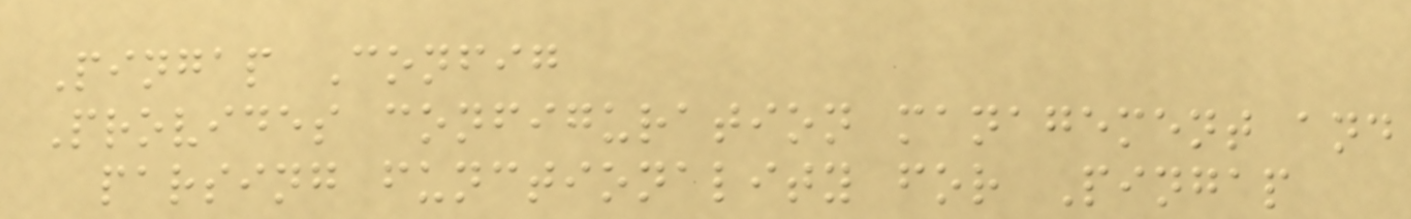Pingap Config
Provides configuration management and
parsing functionality for Pingap
